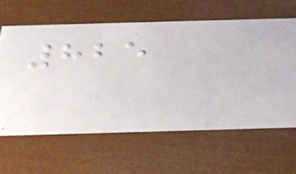825
